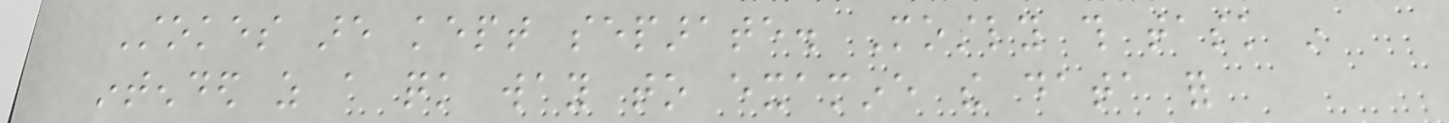Stokes are kept separate. Mostly this task in
intended as a quick way to examine the data for
